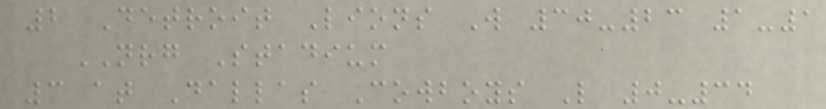2 Detroit Lions W 30-23 1-1
NRG Stadium
3 at Dallas Cowboys L 0-34
